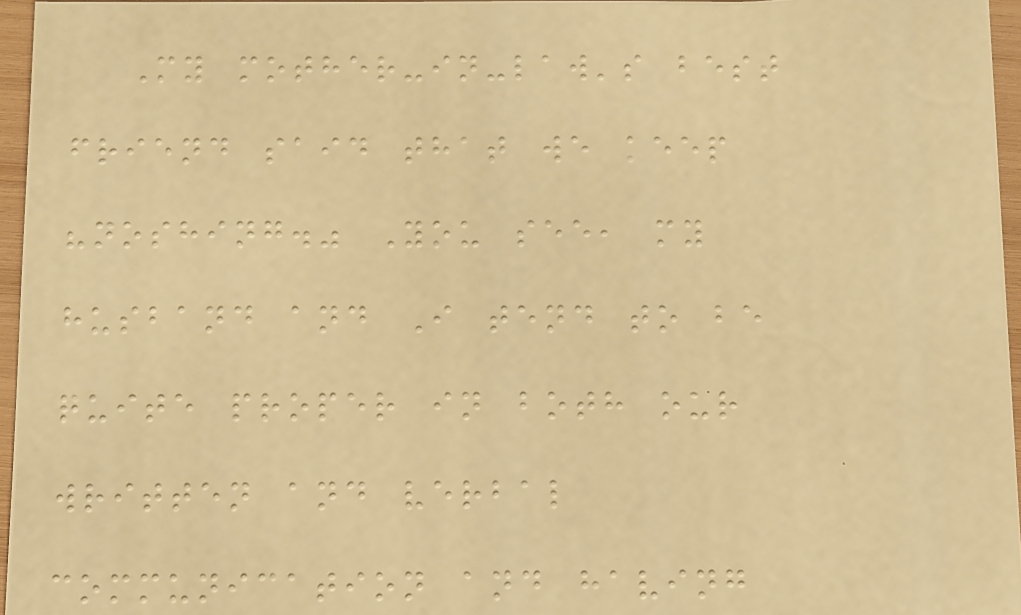My mother-in-law's best
friend said that we keep
"noshing." You see, my
husband and I tend to be
quite proper in both our
written and verbal
communication and having
